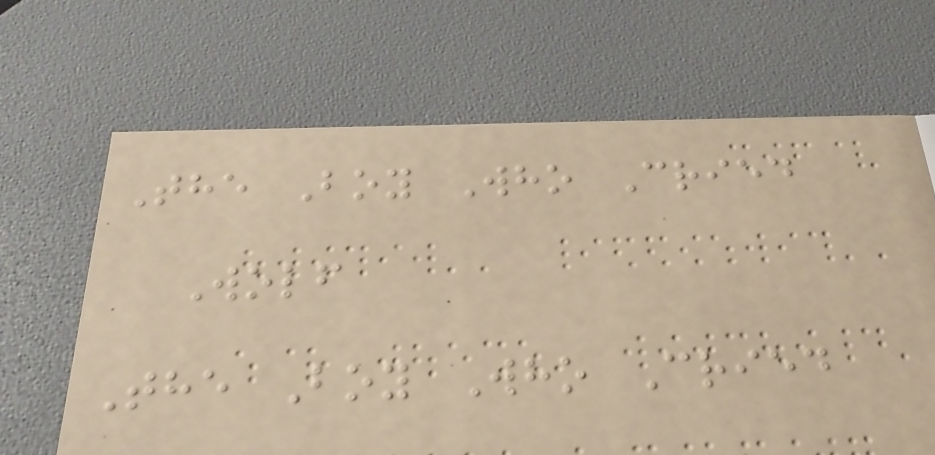The Boy Who Cried
Wolf
The Boy Who Cried
